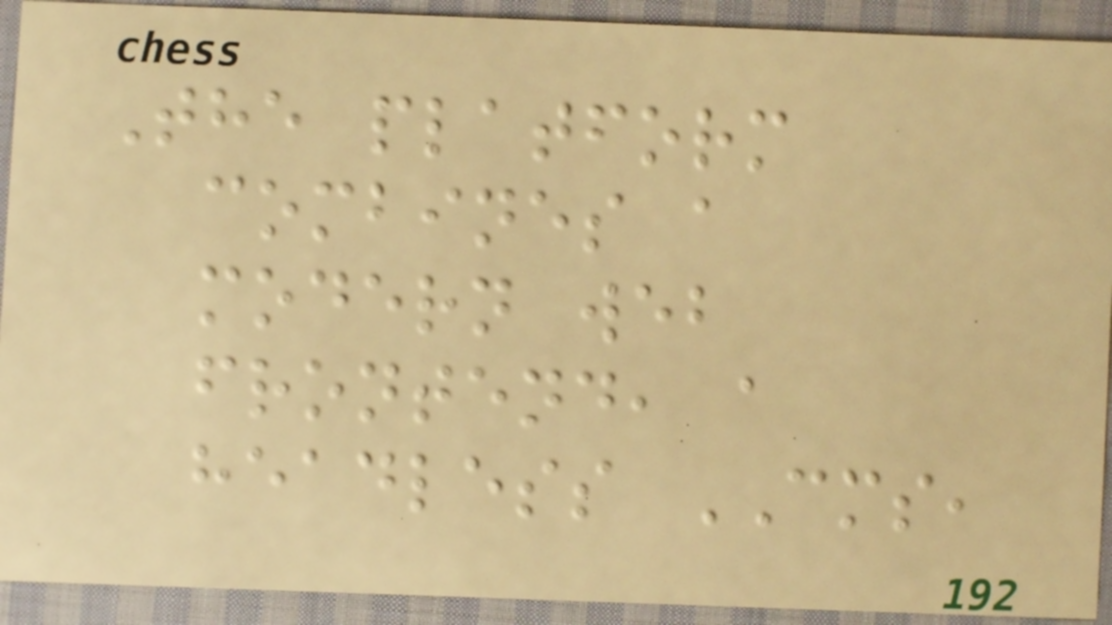The platform
combines a
modern web
frontend, a
headless CMS,
